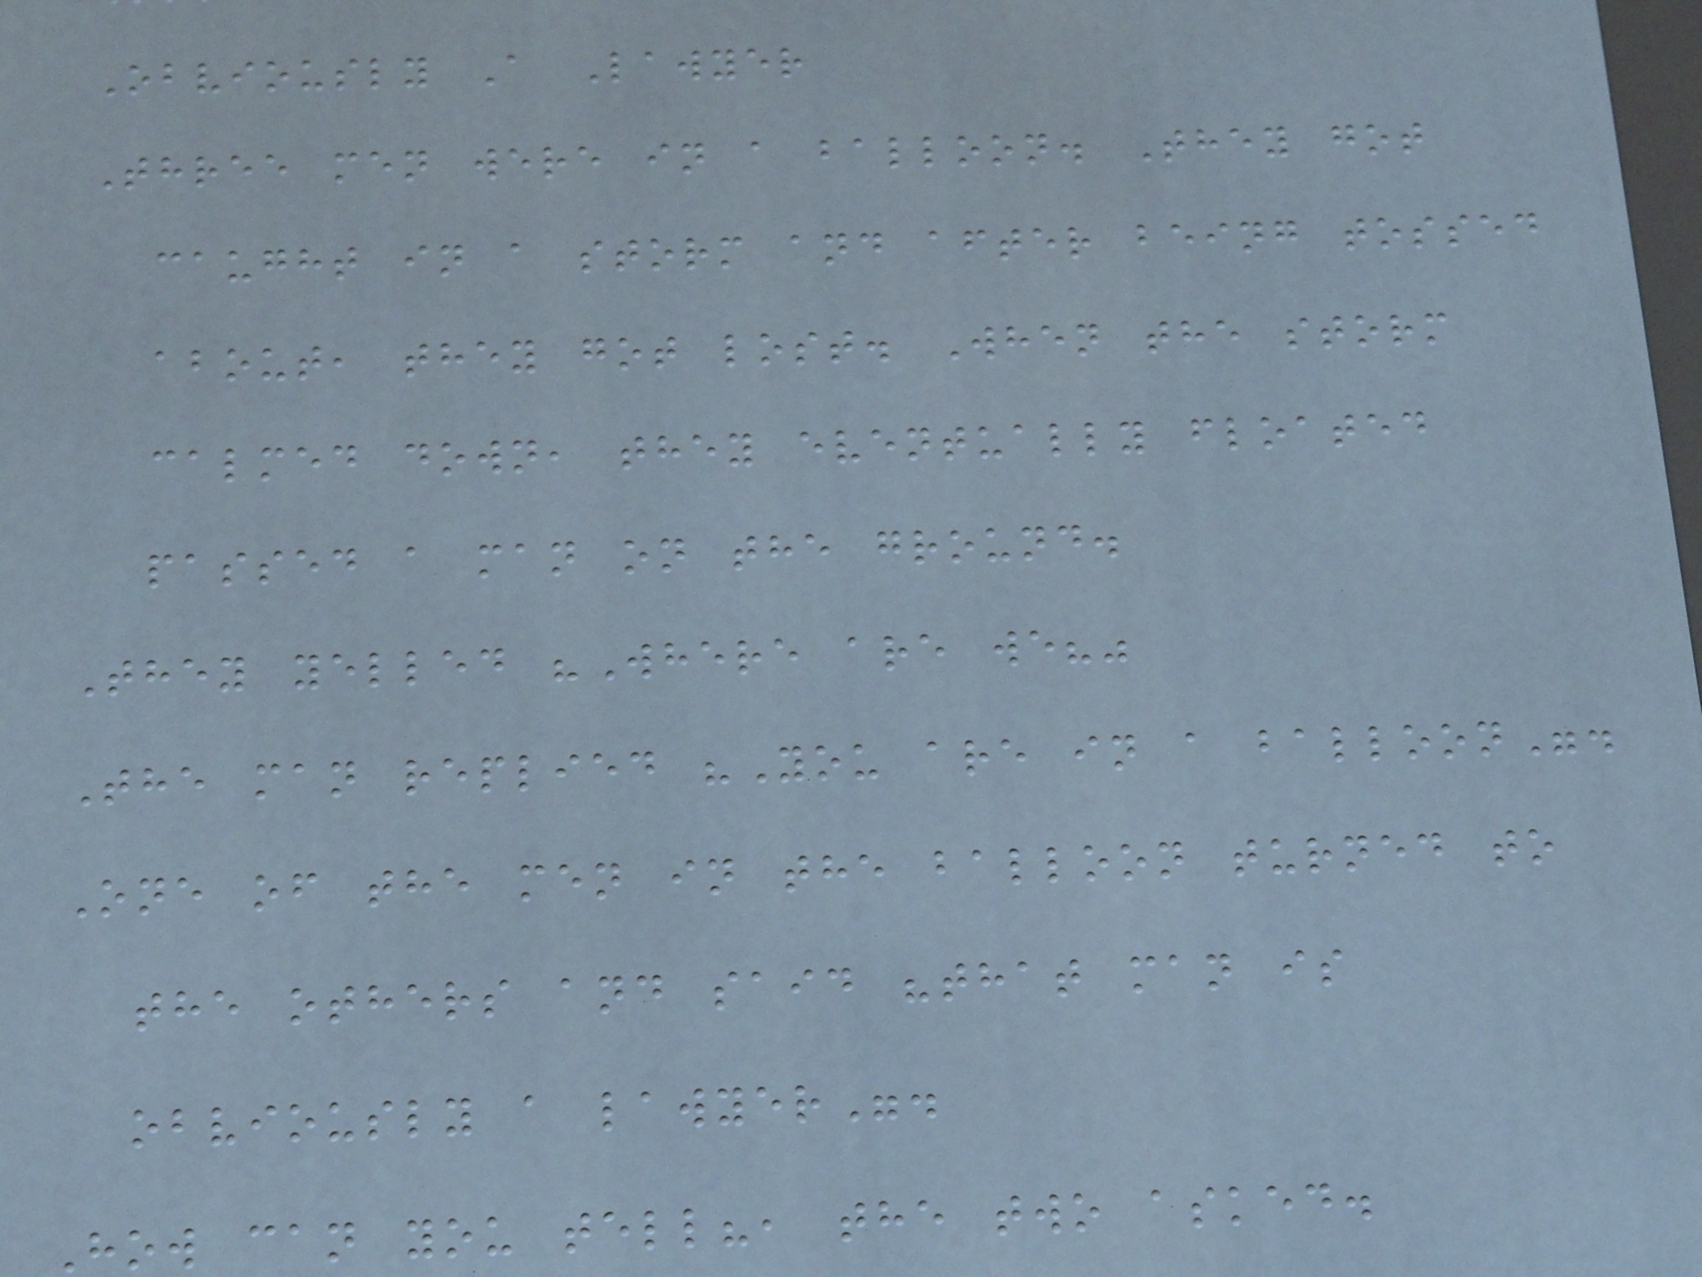Obviously A Lawyer
Three men were in a balloon. They got
caught in a storm and after being tossed
about, they got lost. When the storm
calmed down, they eventually floated
passed a man on the ground.
They yelled "Where are we?"
The man replied "You are in a balloon".
One of the men in the balloon turned to
the others and said "that man is
obviously a lawyer".
How can you tell?, the two asked.
